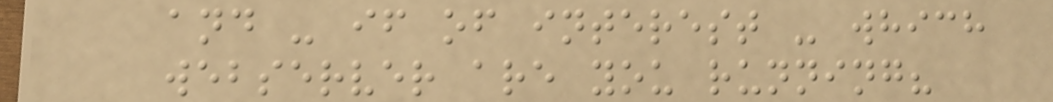and - if of interest - which
webserver are you running?
